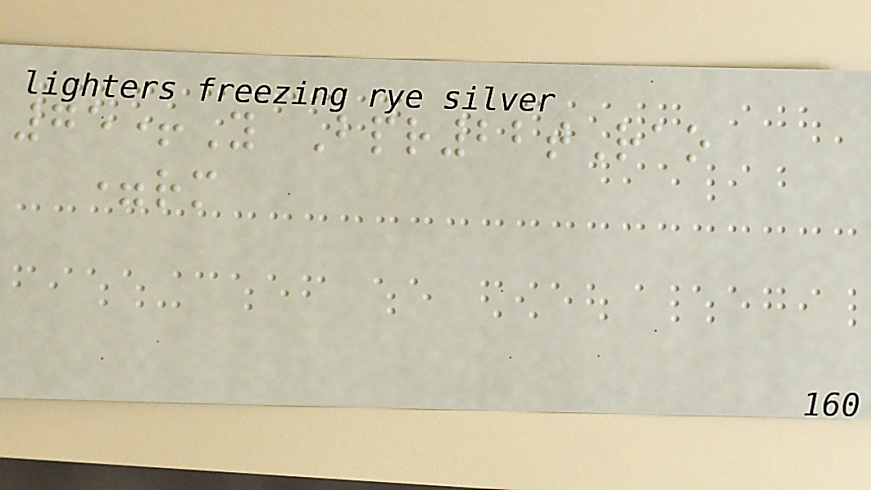75+Y Bpr22tRao
=rm
